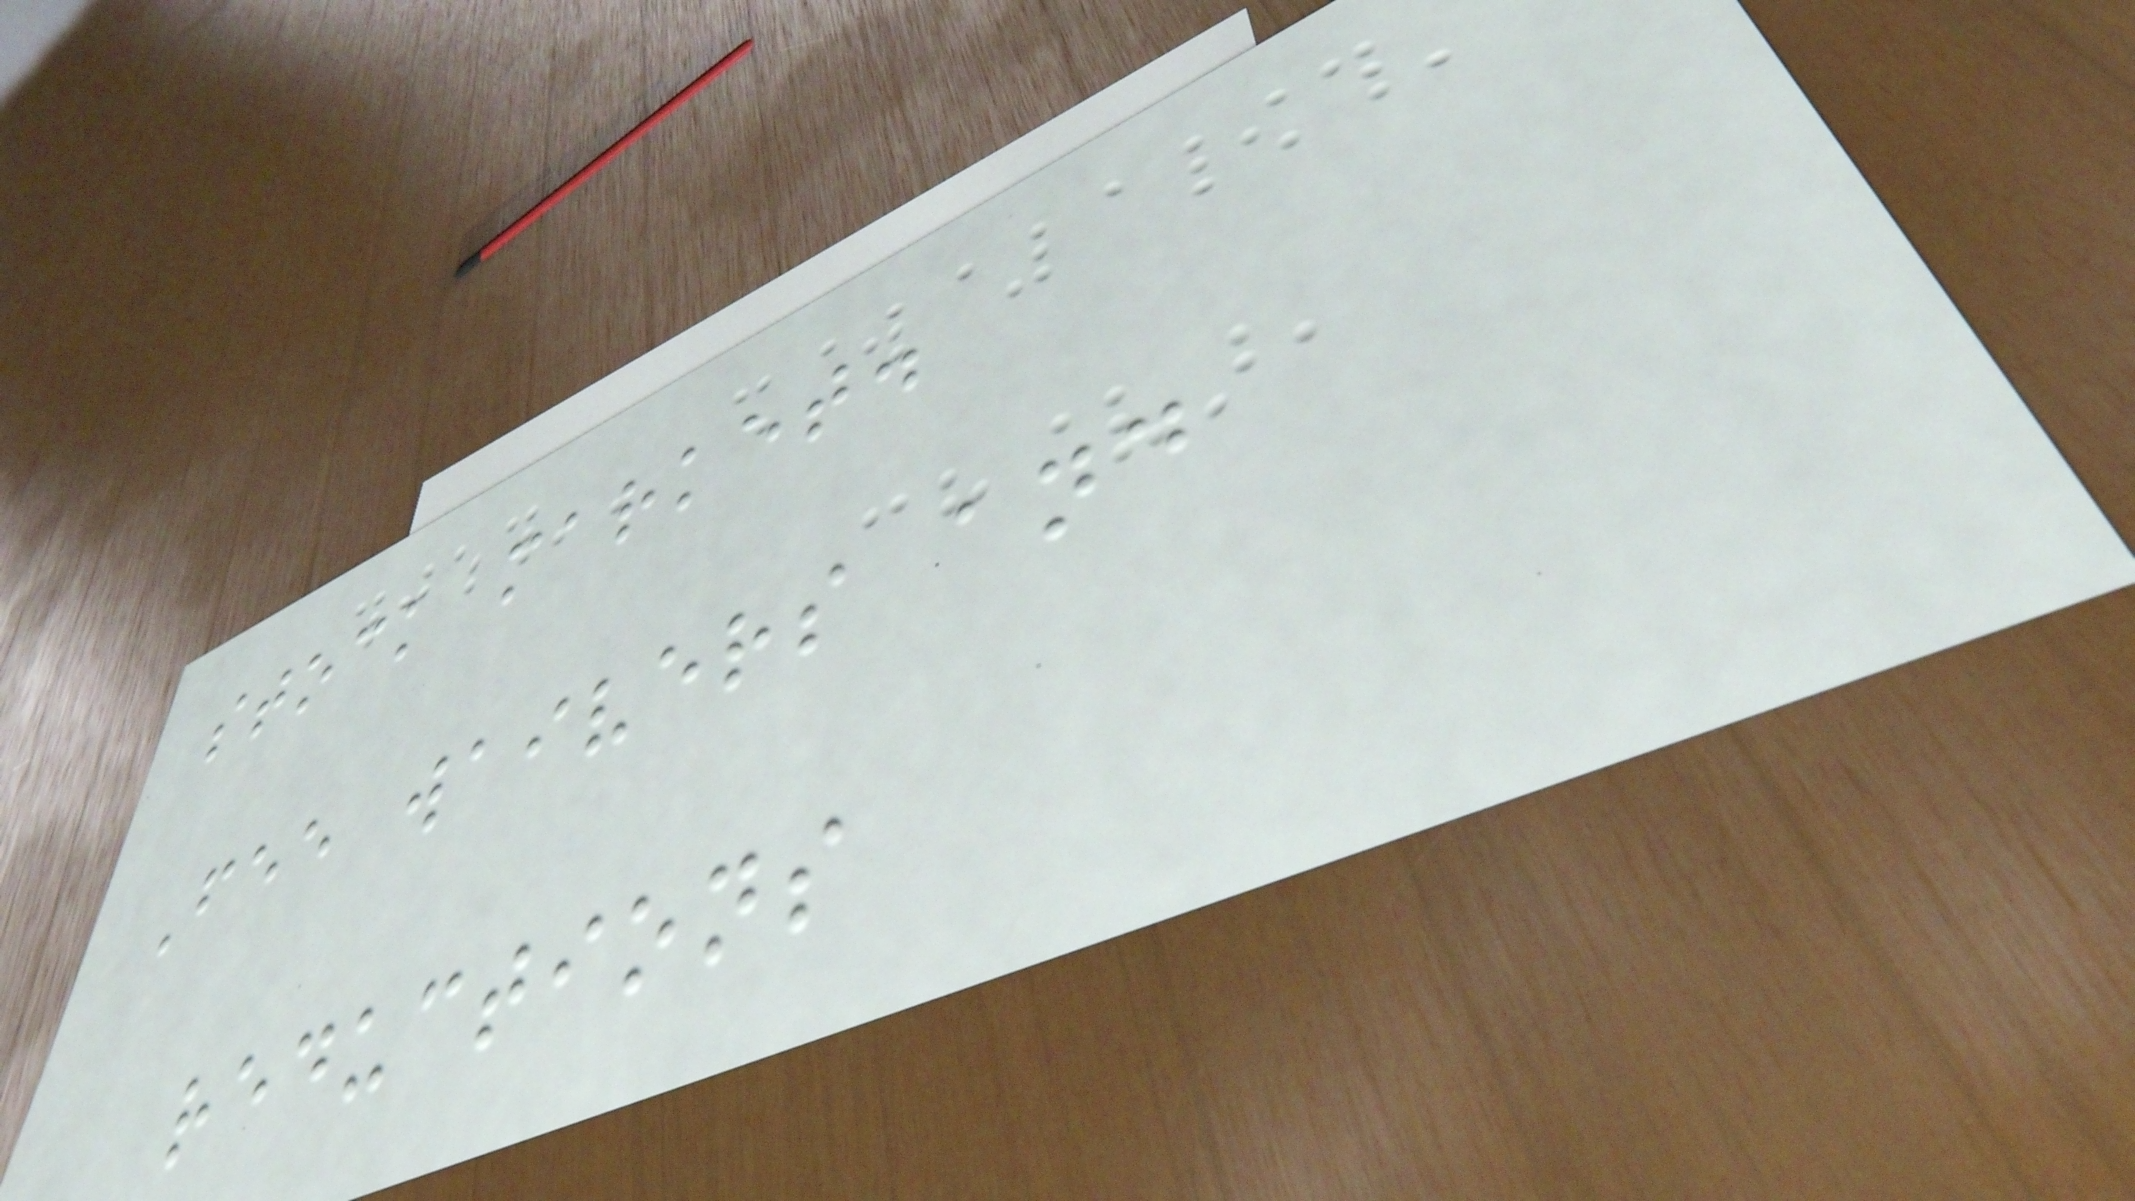stock market.
Fee waivers and
reductions
